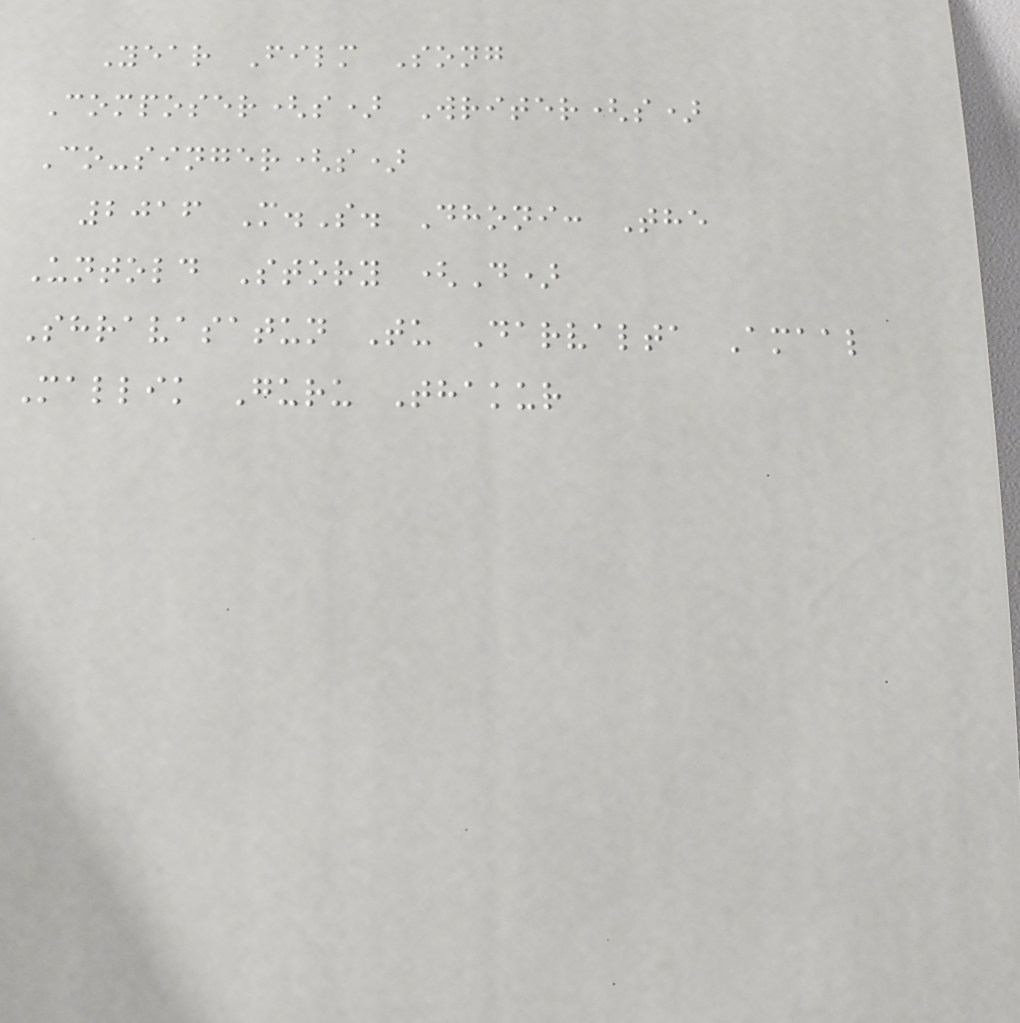Year Film Song
Composer(s) Writer(s)
Co-singer(s)
2016 M.S. Dhoni: The
Untold Story (D)
Shravasatun Tu Darvalta Amaal
Mallik Guru Thakur
